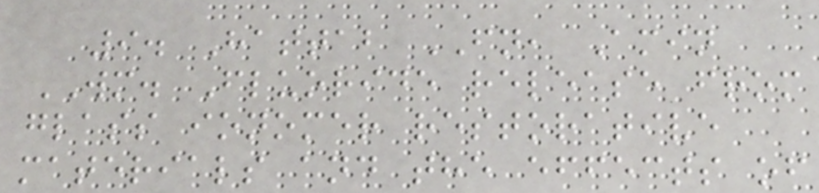9. Hattab FN, Amin
WM. Fluoride release from
glass ionomer restorative
materials and the effects of
